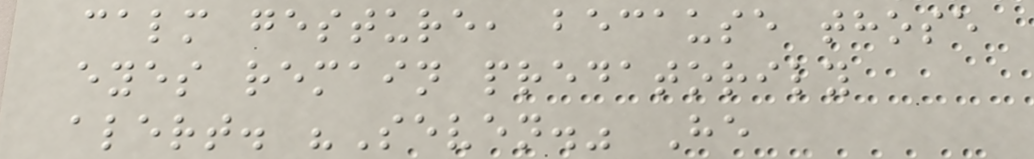calm gesture, because those
eyes remain predatorily
alert. "Seven." He
